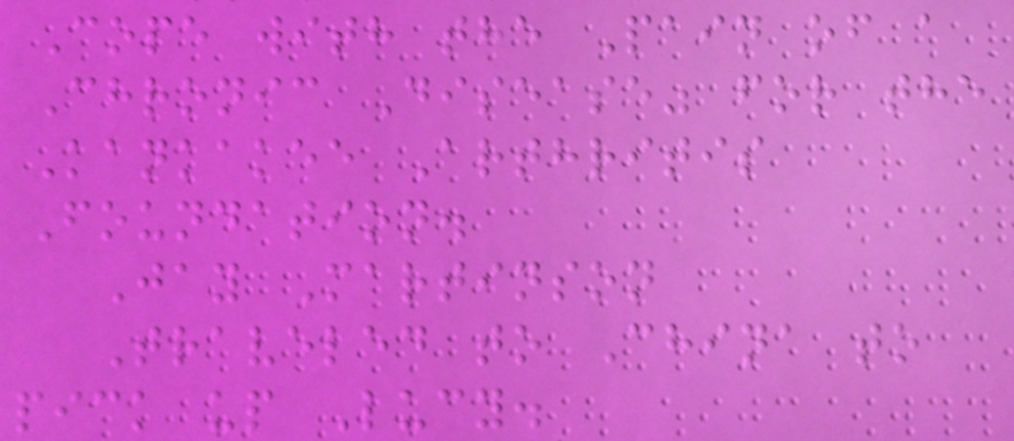Cope with the Pain of a
Chronic Disease" for the
Kankakee Arthritis
Foundation.
Jay Martinson
Traveled to China to
pick up Lucy.
